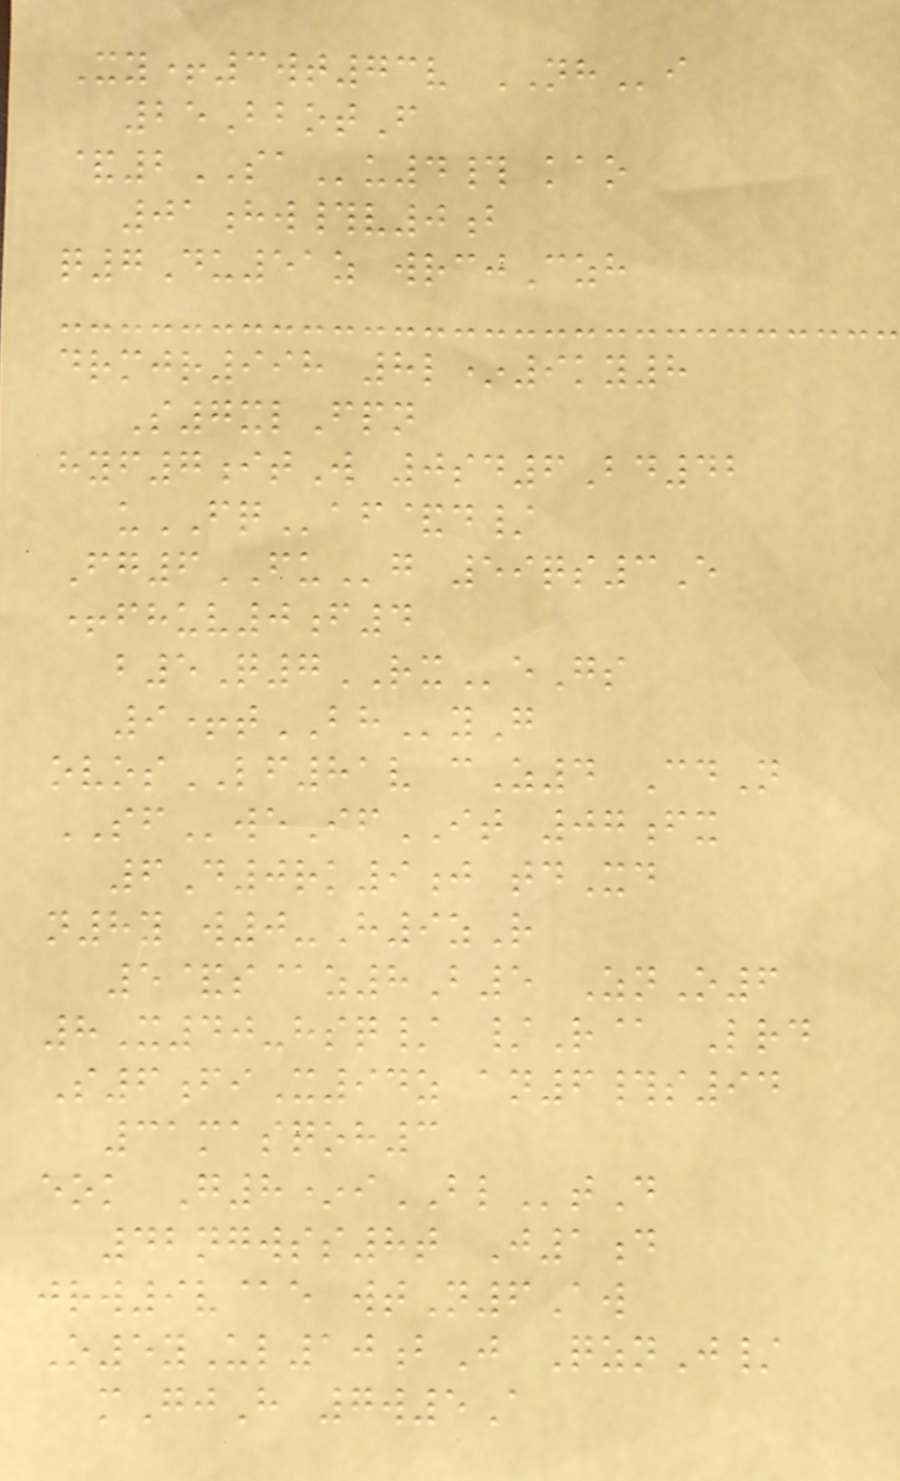Xy+3wt73v NHi
25BbotF
&2SAu4# kao
01hw#v0b
q7Du51z wrcjCzh
drmjr998 8l*9ky8
S7xlFpn
hyf7itW 0sd6Bd42
uFQaf&d/
Fg6FUg 59qs3E
+fhuv0f4
b5Q7RXeGs
9+tBHyG
ovosLF81v cZ4 CdN
SFweIfIT 07fx
6D0rk9j tdXd
n8y w0-H9zR
5&s@z8B5 ZnO6
8X40-hsq/ /R@ Lrd
S6fiX94z an6#s94
31masqoh3
eok G8*iBLtD
42ngwss8t J1d
jrw9v@e wtN6Aw
O5yUl10bJ QznJ/
mGjH 7w5A
